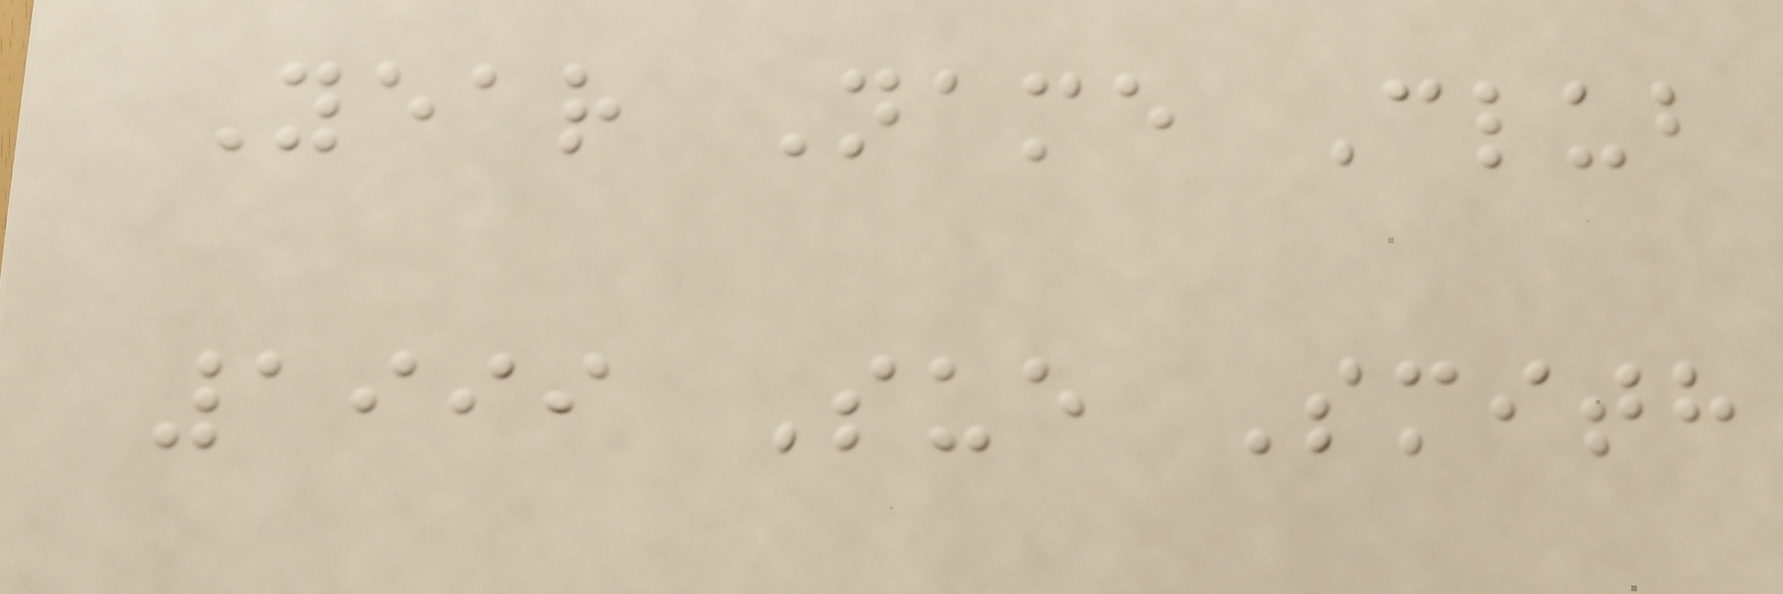Year Name Club
1999 Sue Smith
